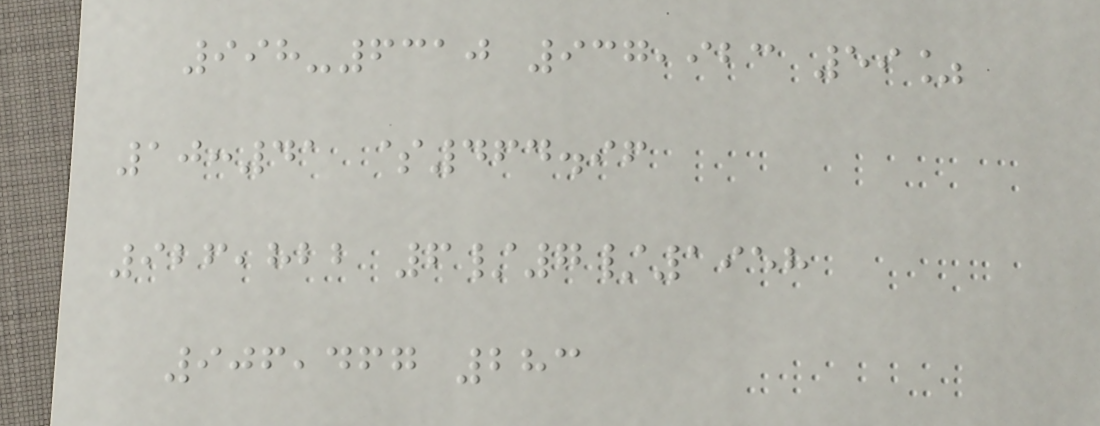998-6310 937,923 59%
10:41 $464.96
926,822 6/7/1958
906,467 283
